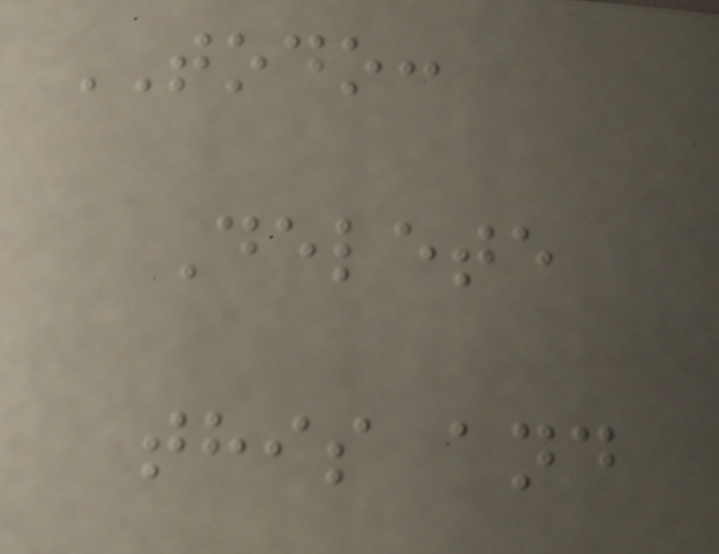TODO:
Delete
this and
